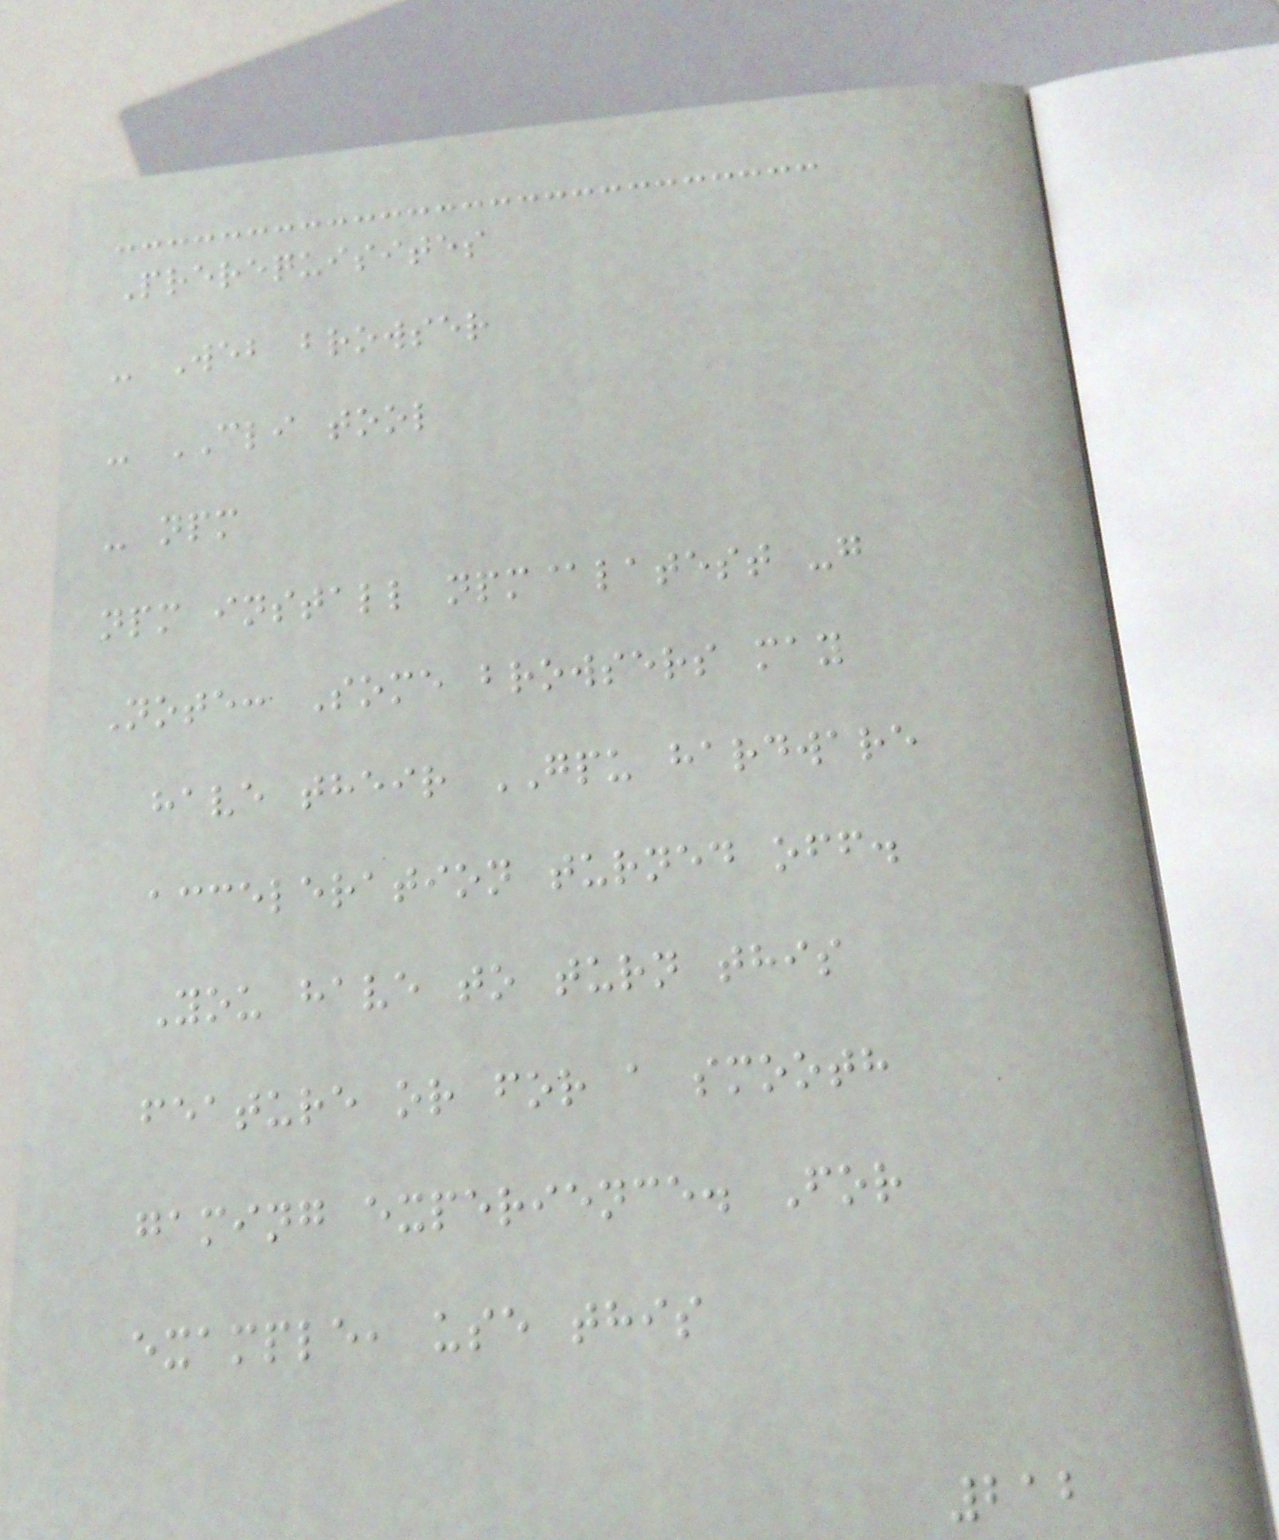Prerequisites
- Web browser
- CLI tool
- npm
npm install npm@latest -g
Note: Some browsers may
have their GPU hardware
acceleration turned off.
You have to turn this
feature or for a smooth
gaming experience. For
example, use this
212
